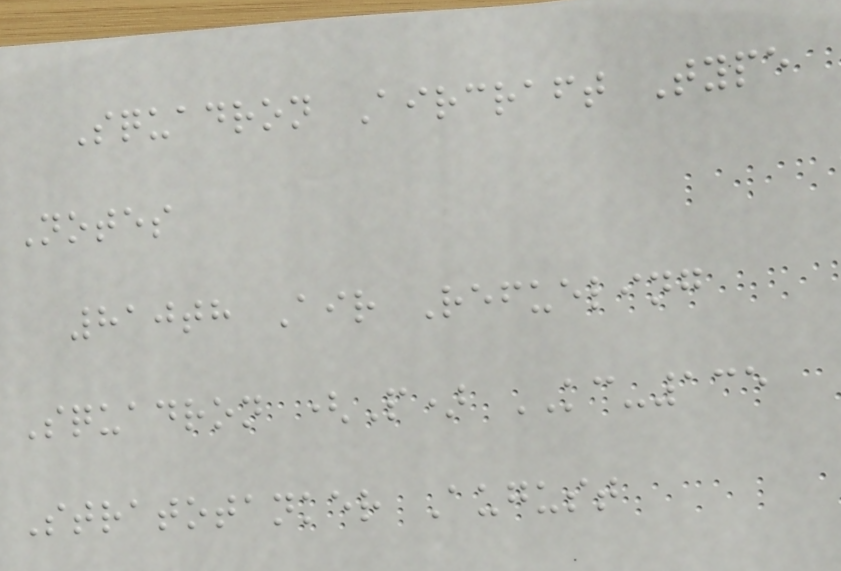Squadron Aircraft Type
Notes
810th Air Refueling
Squadron (P) KC-135
Stratotanker August
